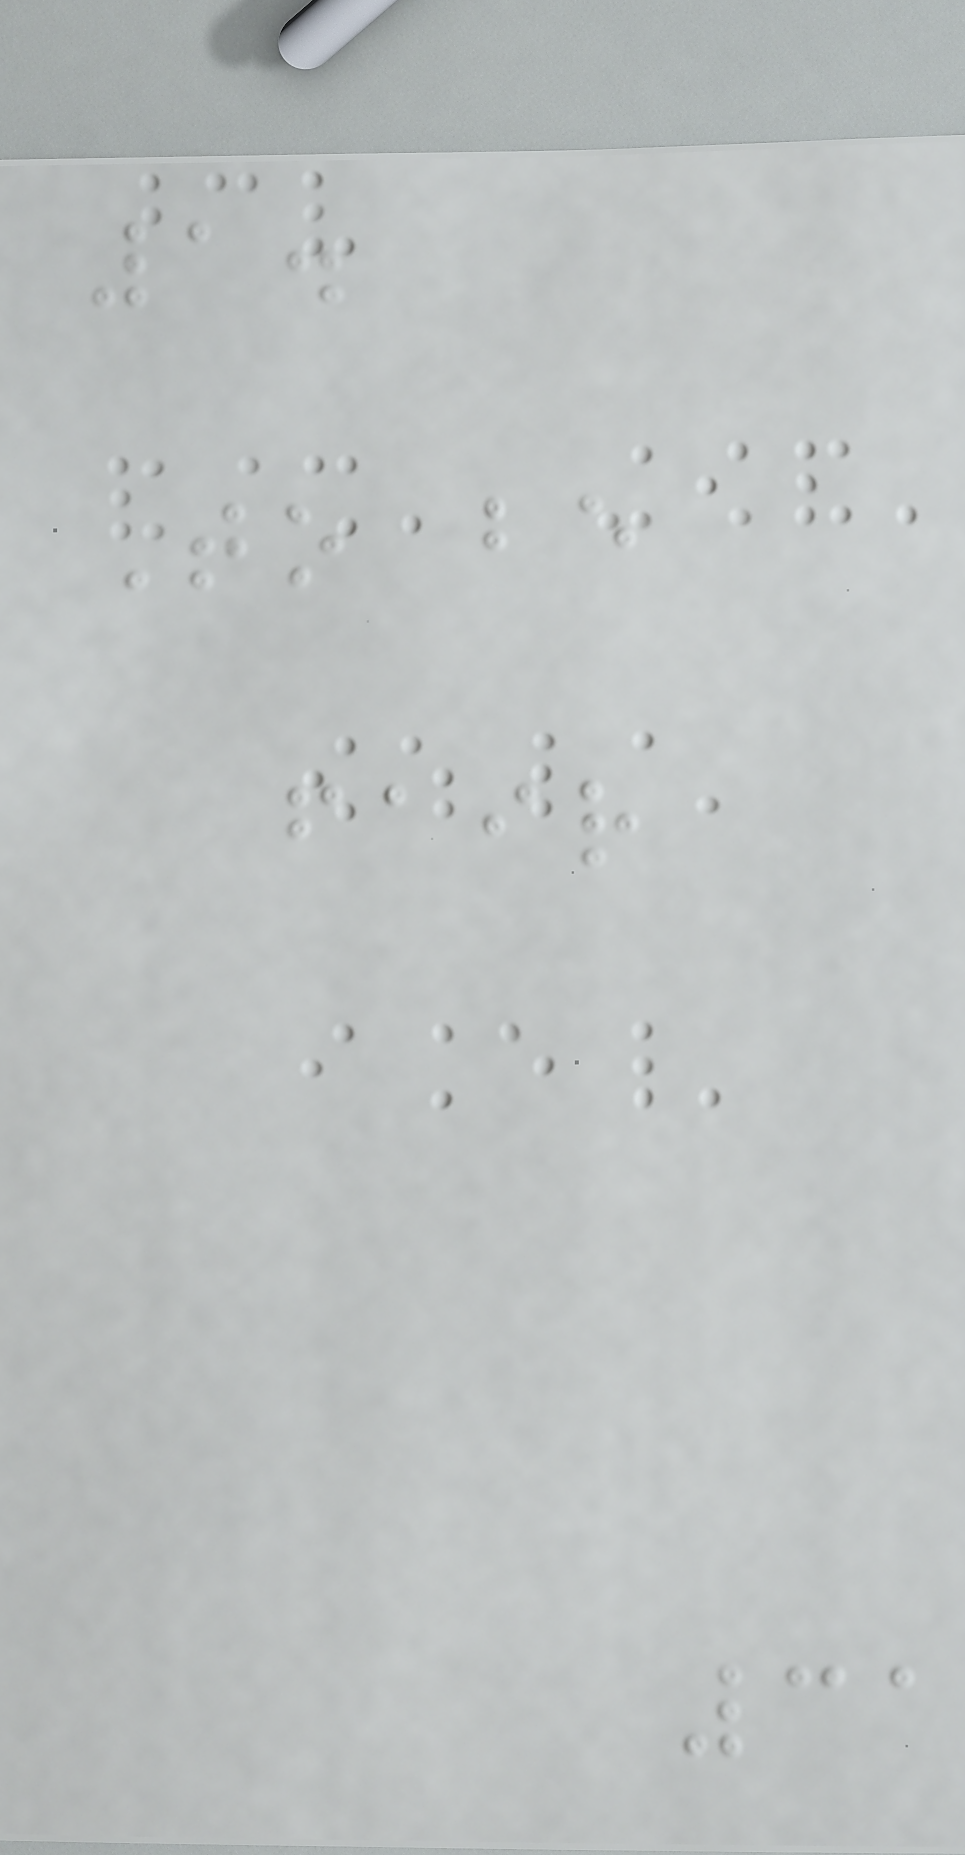1.
To be
fair
31
